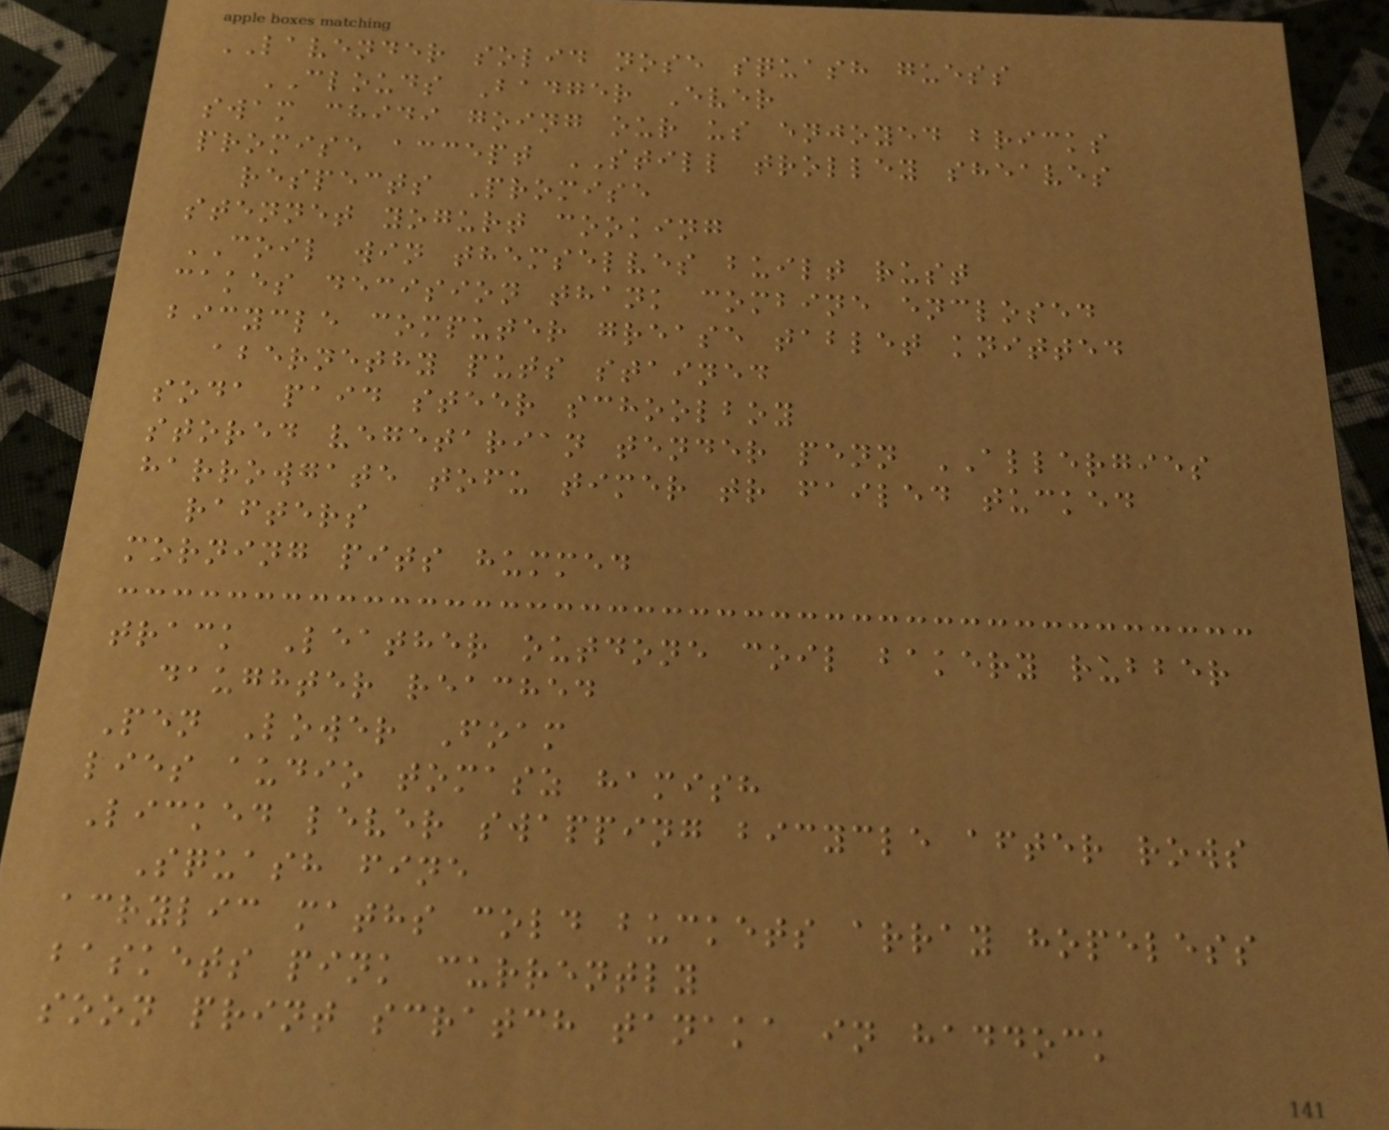LAVENDER solid nose squash guess
CLOUDS Badger Ever
swam chidi going our us enjoyed bricks
promise accept STILL trolley sheaves
respects Promise
stennet yogurt cooking
COIL win themselves built rust
cakes decision thank combine enclosed
bicycle computer grease tablet knitted
abernethy puts stained
soda paid steer schoolboy
stored vegetarian tender penn ALLERGIES
harrowgate tofu timer tr failed tucked
rafters
morning pits hummed
track Leather outdone coil bakery rubber
daughter reached
Pen Lower Foam
lies audio tomasz hamish
Licked lever swapping bicycle after rows
Squash fine
acrylic maths cold buckets array hopeless
baskets pink currently
soon print scratch tanaka in haddock
